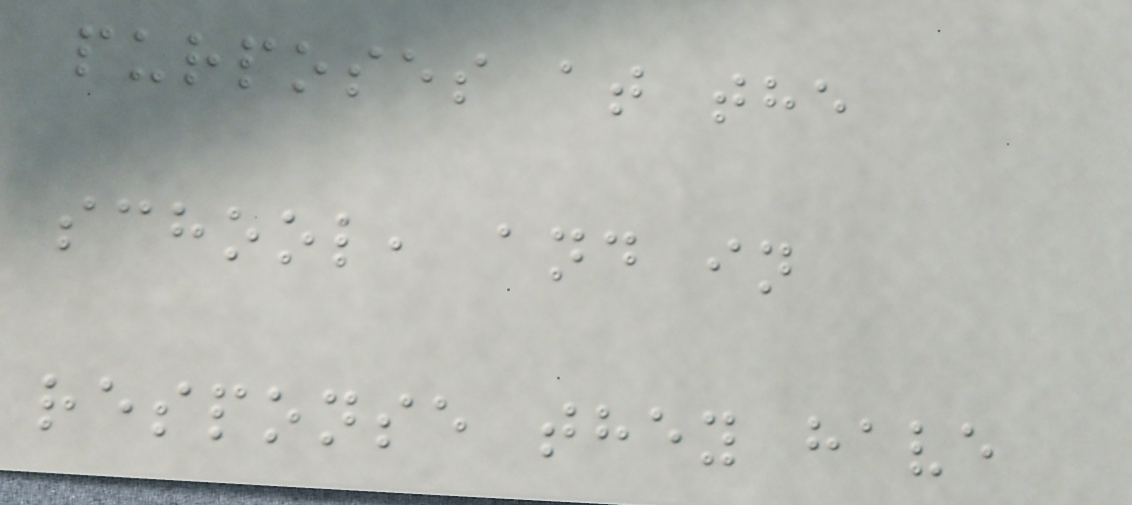purposes at the
school, and in
response they have
